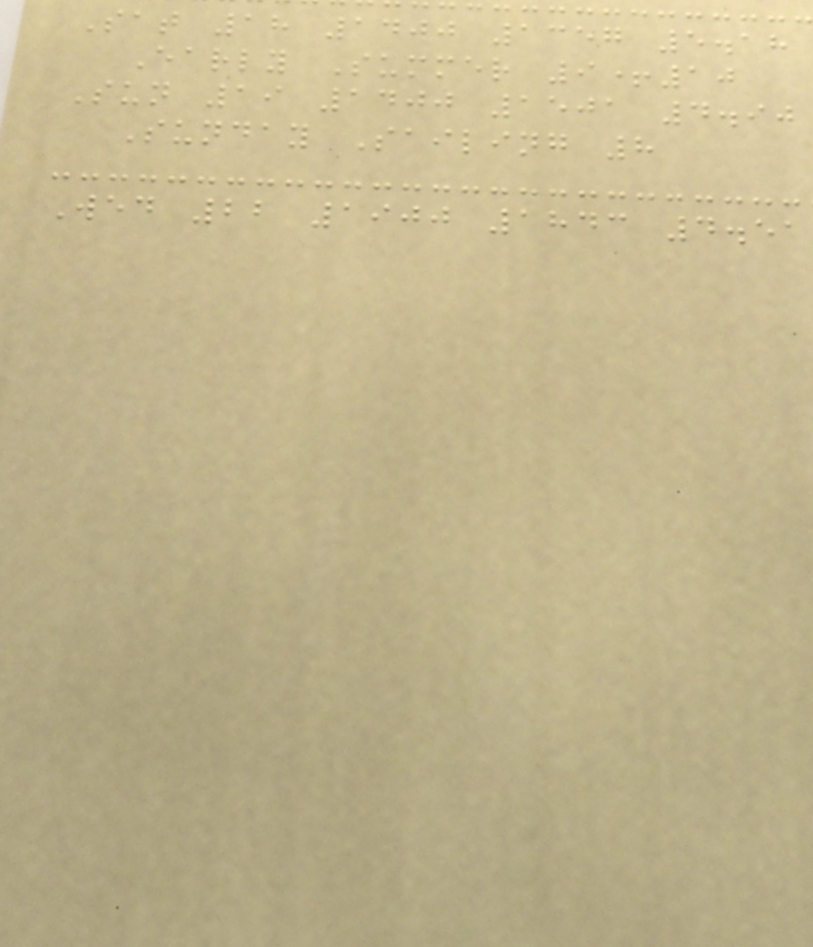Sat 18 1400 1357 5.18
Early Summer 9+10
Sun 19 1400 1501 4.90
Sunday Sailing 8
Wed 22 1900 1843 4.51
